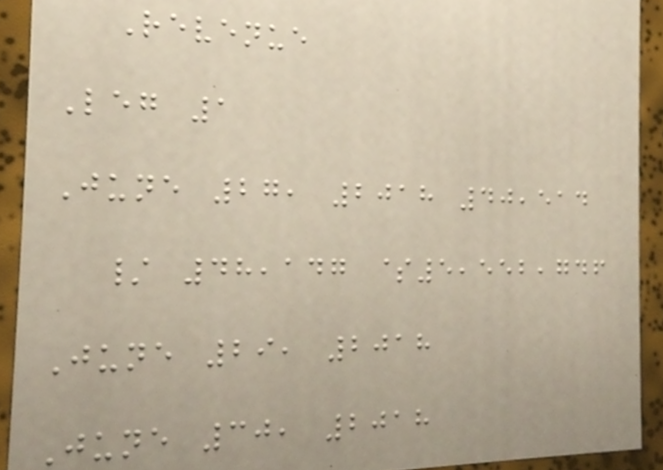Revenue
Leg 1
June 27, 2018 40,514
/ 48,147 $5,552,746
June 29, 2018
June 30, 2018
